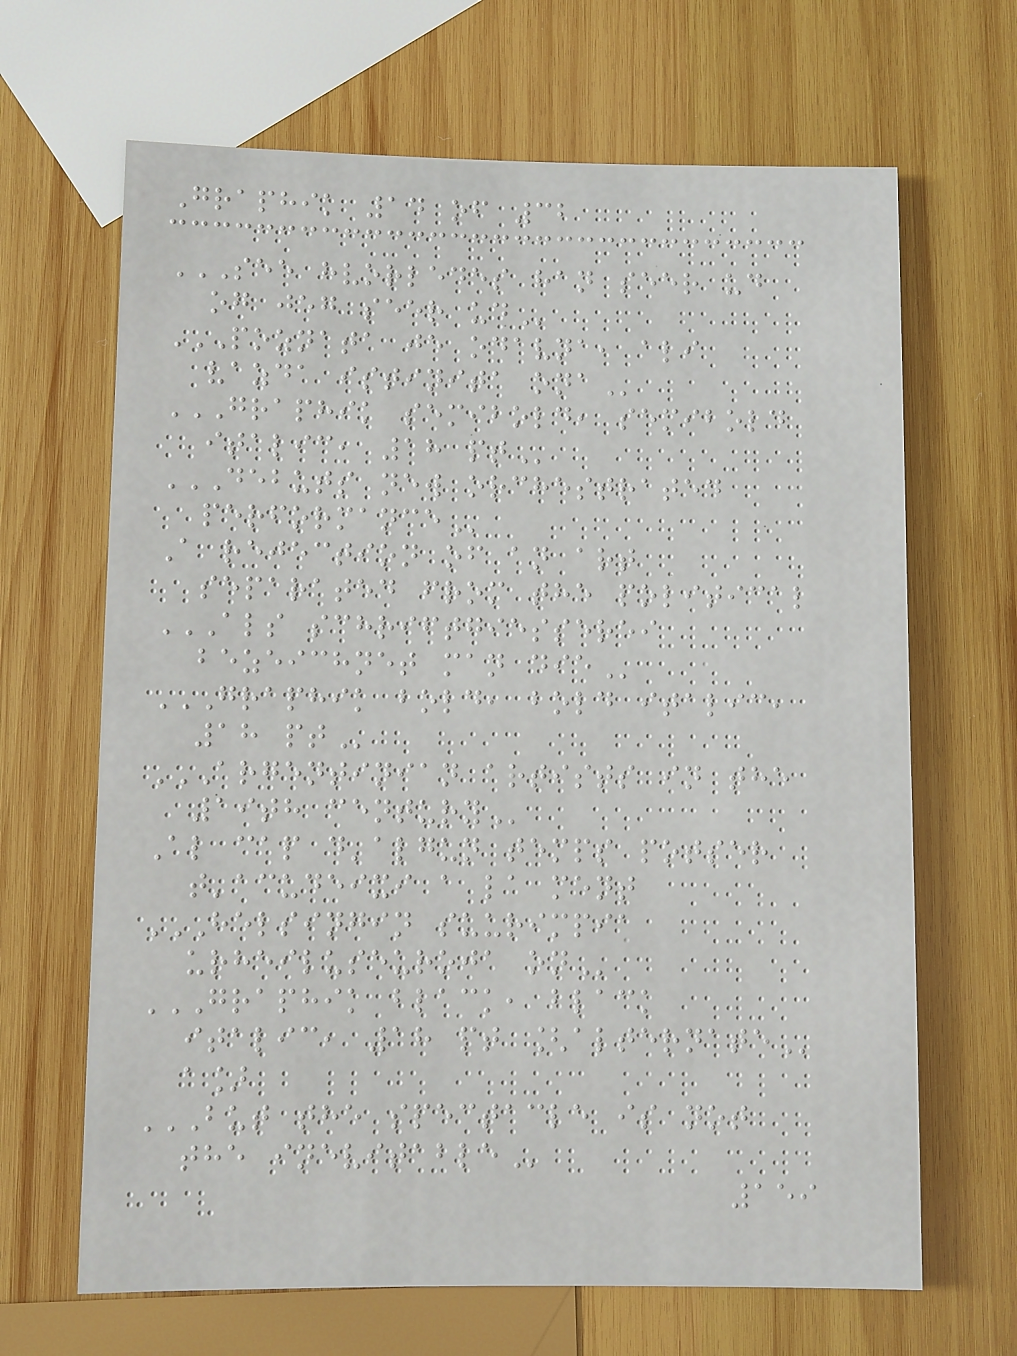Graphik 14 of 32
SEE HVORLEDES HAN SEER UD
OG JEG SEER UD
POZNATA JE ODAVNA, ALI
VAZDA ISTINITA ONA
GRAPHIK SEMIBOLD, SEMIBOLD
ITALIC, 18 PT
DEBUTS NEW ORCHESTRATED
PERFORMANCE
A rejection of an art
separated from the political
ALS SCHRIFTGIESSEREI
BEZEICHNET MAN DIE
GRAPHIK BOLD, BOLD ITALIC,
18 PT
ARGENTINIAN ARTISTS IN THE
19TH CENTURY
Al cap d'algun temps potser
t'acudeixi a la ment
HELSINGIN SUURIMPIA
URHEILUSEUROJA ON
GRAPHIK BLACK, BLACK
ITALIC, 18 PT [ALTERNATE
a]
BUT THE SPECTACLE IS NOT
THE INEVITABLE
159
